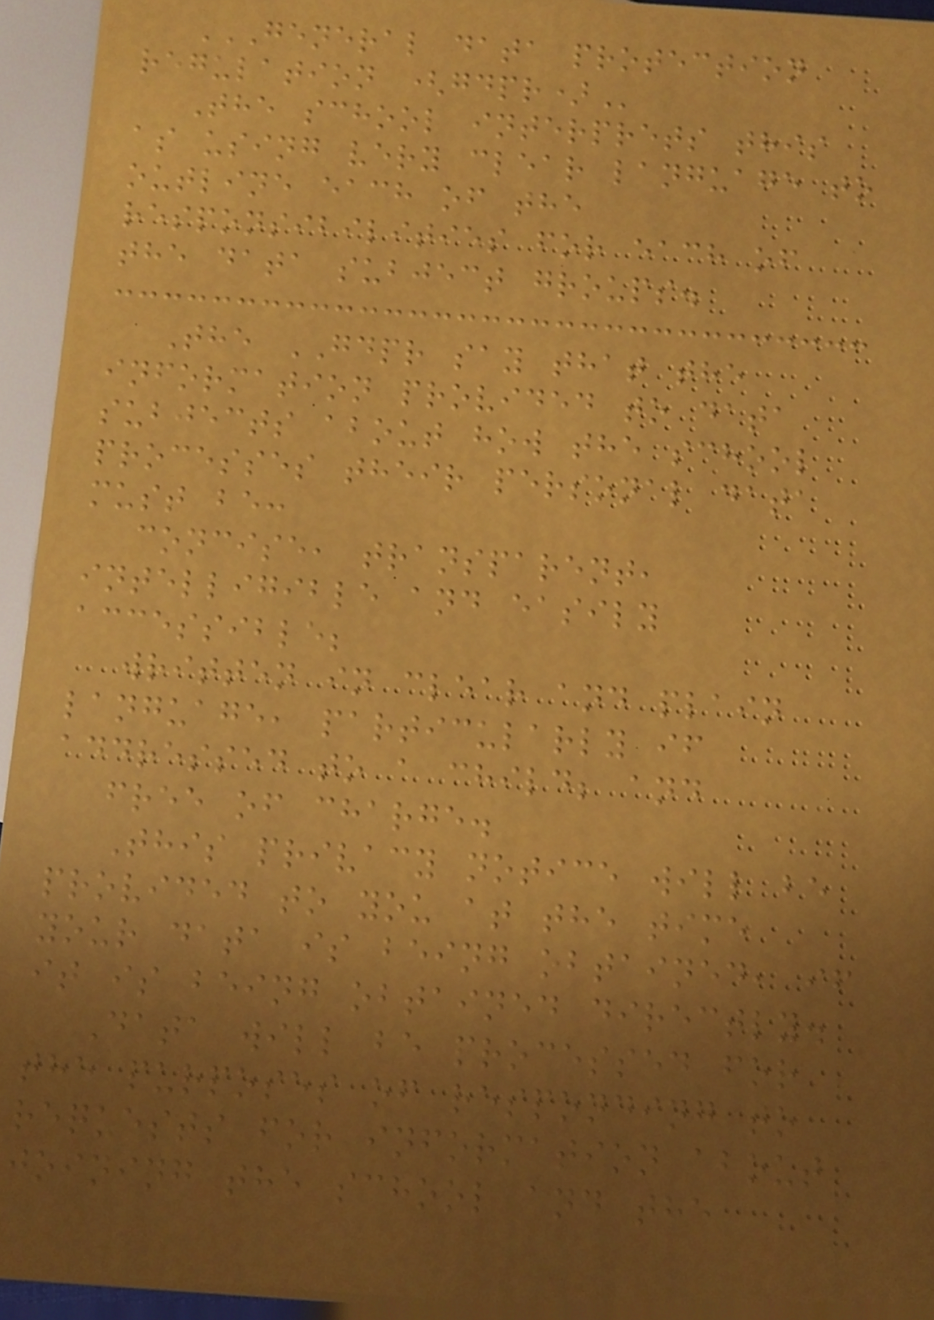GENERAL DATA PROTECTION
REGULATION (GDPR)
The school interprets this
as using very clear language to
outline each of the
responsibilities for each of
the data subject groups.
The GDPR say that the
information provided to data
subjects about how the school
processes their personal data
must be:
concise, transparent,
intelligible and easily
accessible;
written in clear and plain
language, particularly if
addressed to a child; and
free of charge.
This privacy notice will be
provided to you at the time
your data is being obtained, if
it is being obtained directly.
Data will be processed for
the purposes of responding to
requests for information about
joining the school and the
